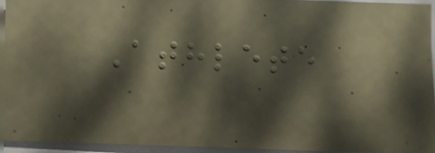Athlete
